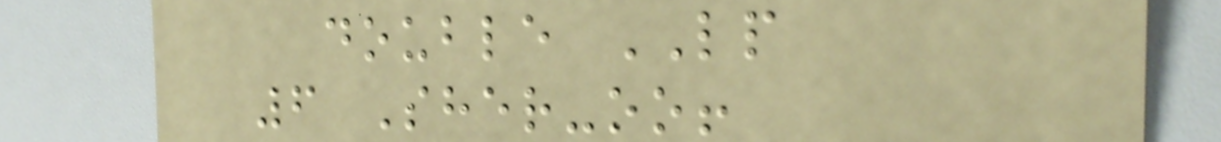double LP
6 Sher-oo!
